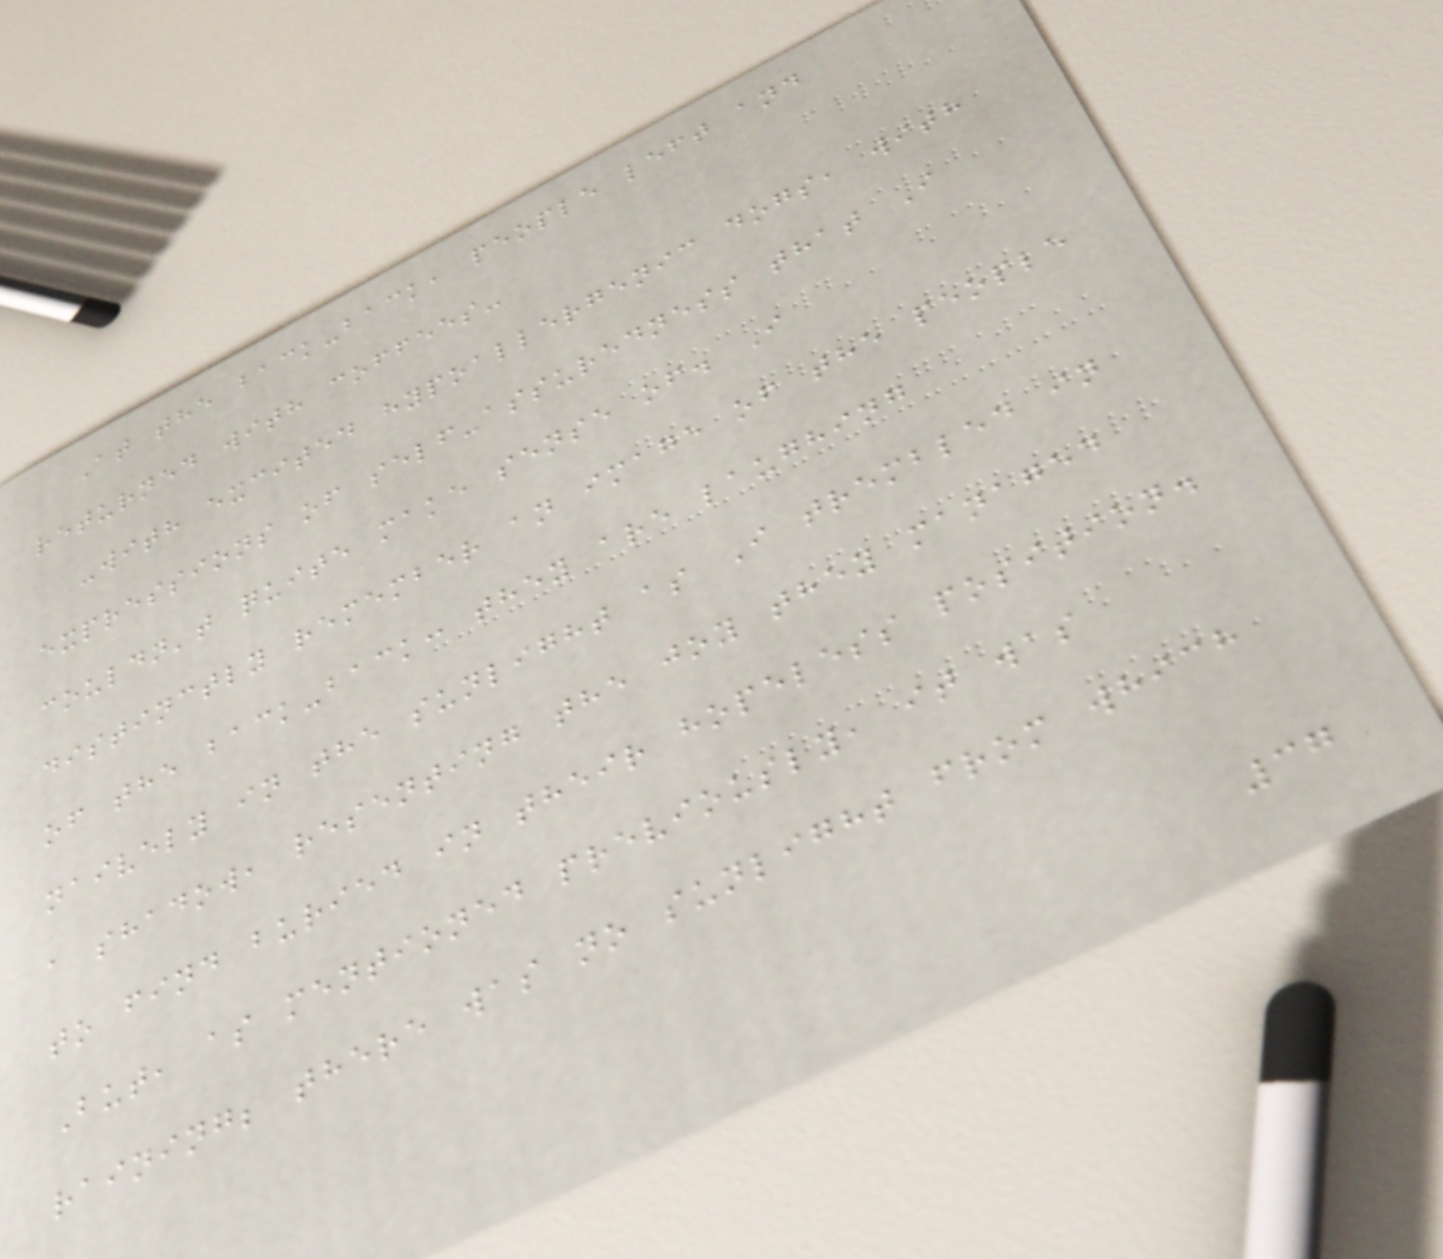At the back-back, people left and
returned with coffees-
-with excited hypoallergenic dogs, with
expressions of self-assuredness that I
couldn't quite make sense of. I
distinctly remember an image of the people
of the back-back: they are laughing
naively in the sunlight as I trembled in
a shadow, resenting the joy they managed
to find buried in their hopeless position.
But, as mentioned previously, it was
raining; there was no sunlight from which
37
